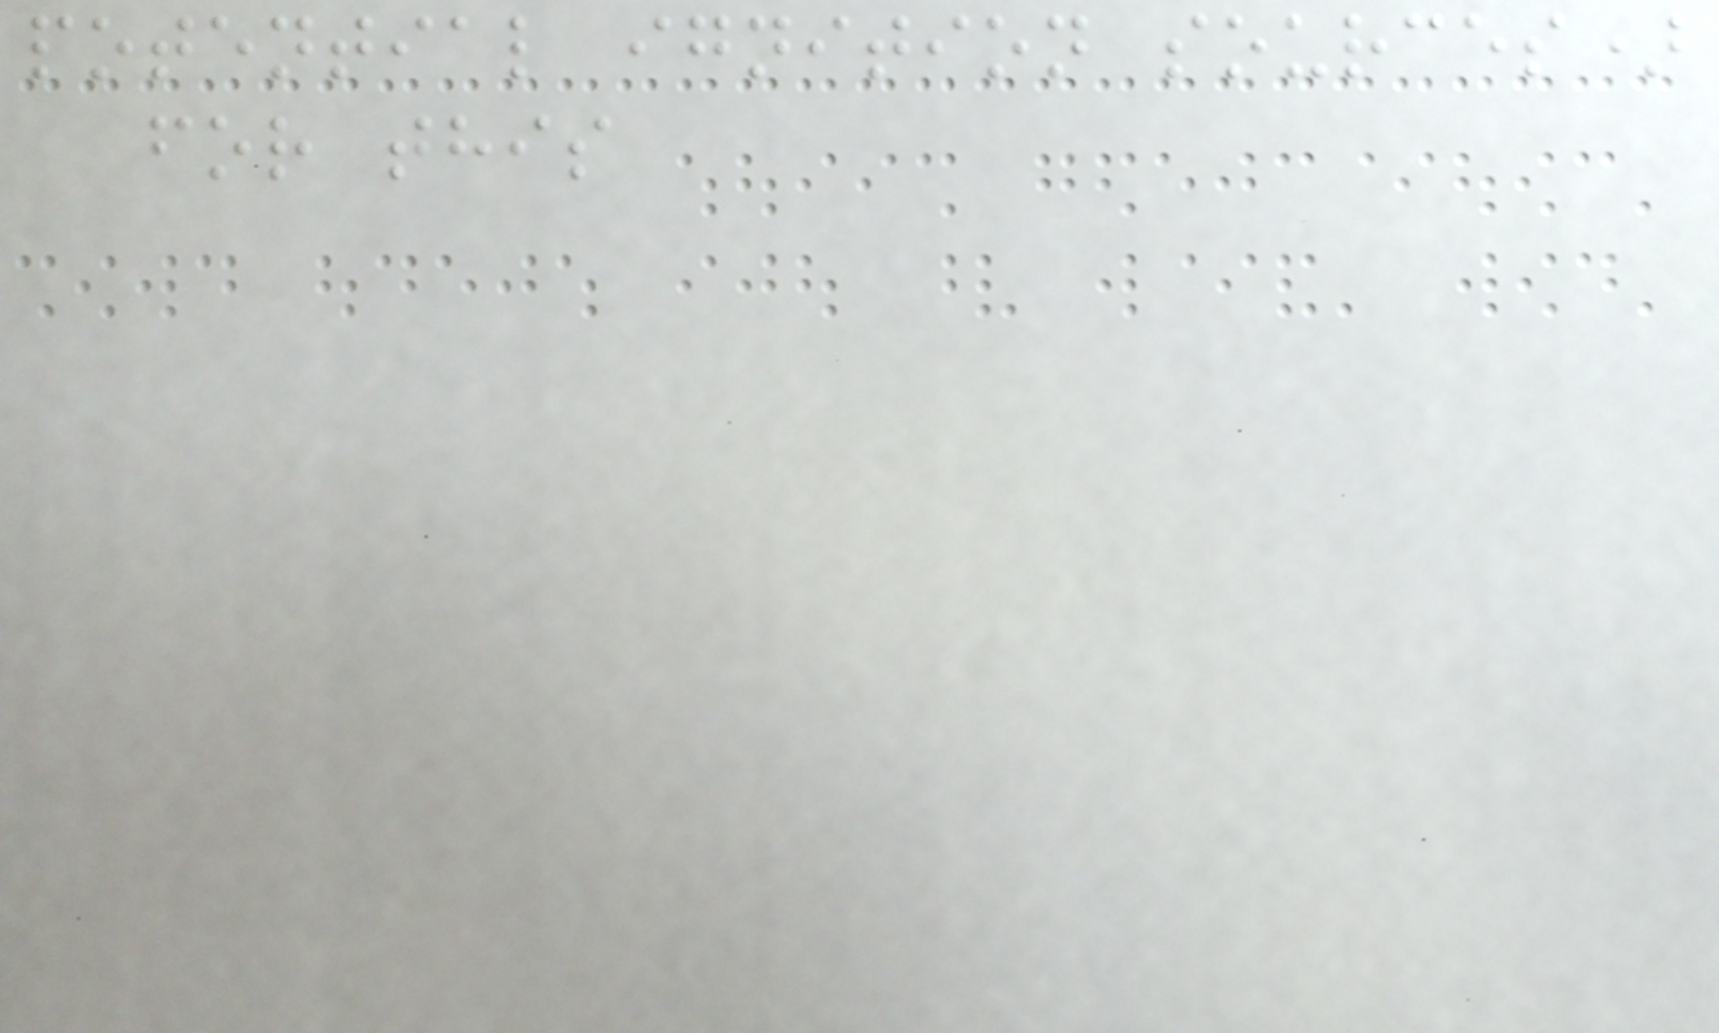potential ignition sources)
for this
